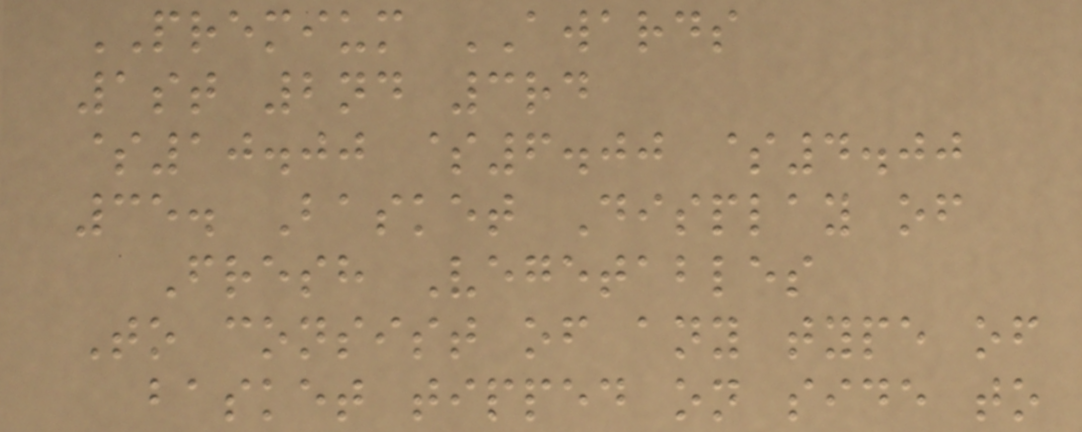PREMIUM AWARDS
1st 2nd 3rd
$10.00 $6.00 $4.00
35. Basket Display of
Fresh Vegetables
To consist of any type of
basket tipped on side to
